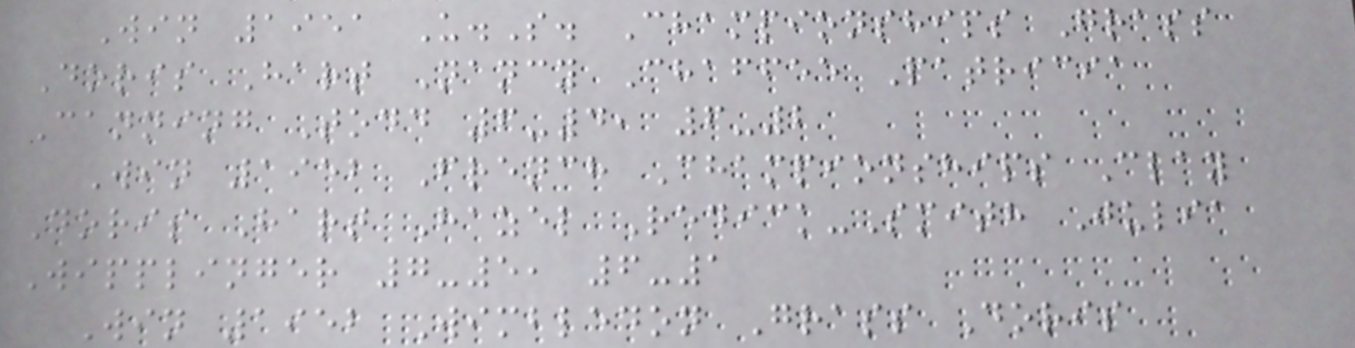Win 1951 U.S. Championships Grass
Doris Hart Nancy Chaffee Patricia
Canning Todd 6-4, 6-2
Win 1952 French Championships Clay
Doris Hart Hazel Redick-Smith Julia
Wipplinger 7-5, 6-1
Win 1952 Wimbledon Grass Doris
